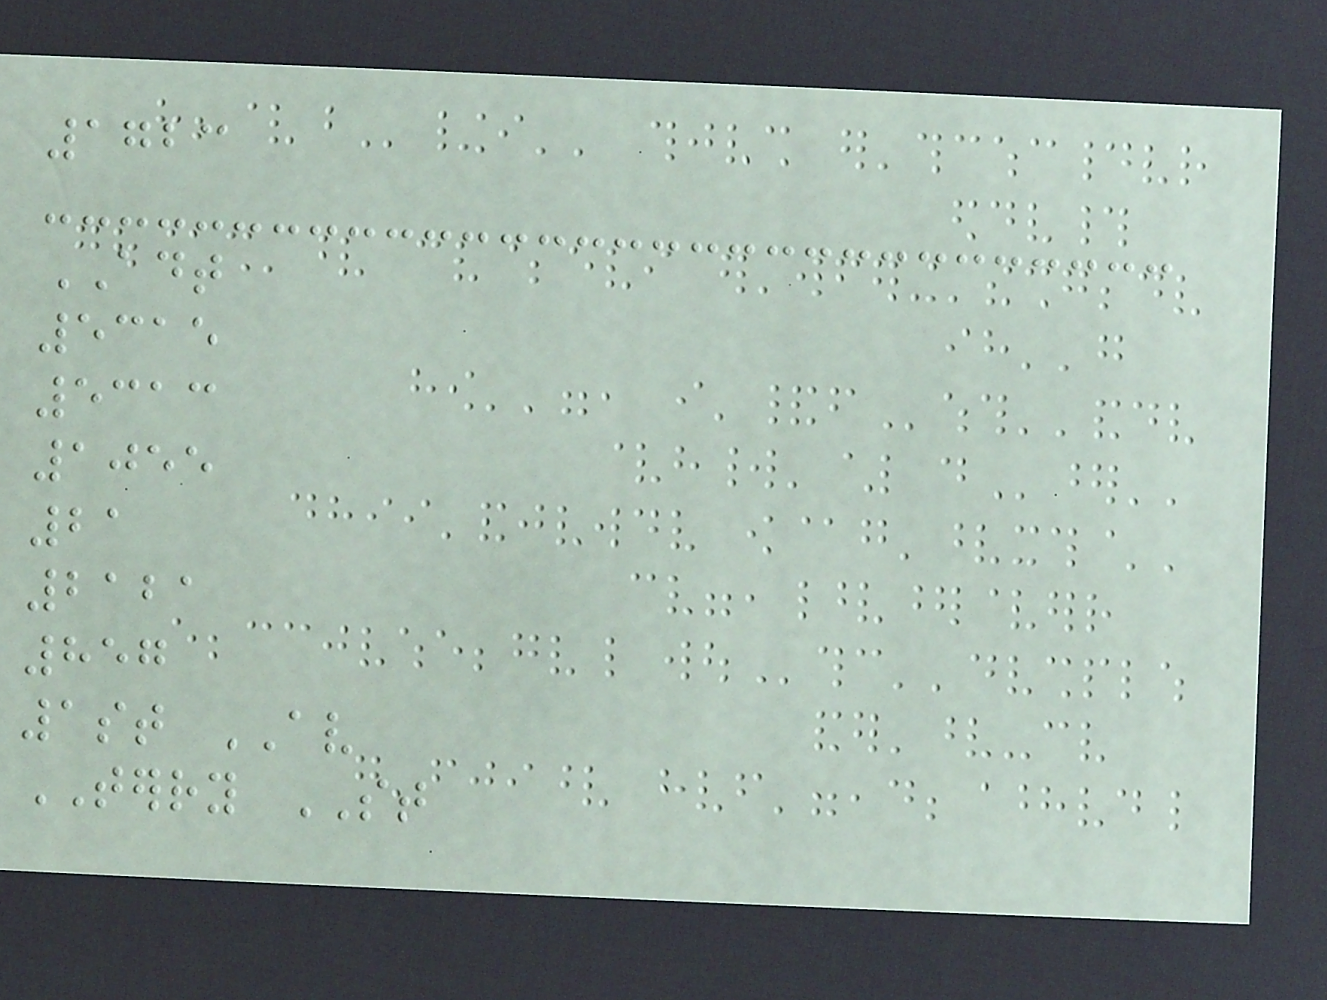1723
ADT
5315
5313
1055
21
2121
857
1st AV
TERRY ST
